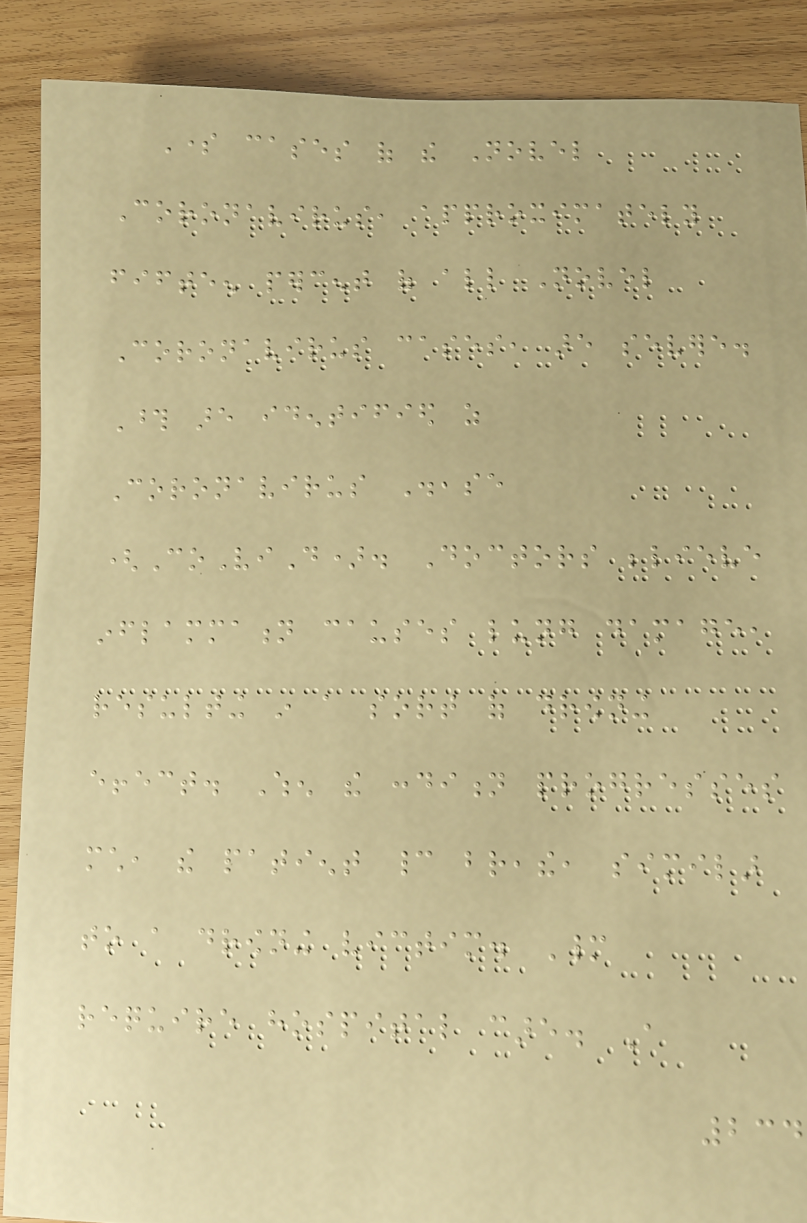Some cases of the Novel
Coronavirus, approximately
fifteen percent of all Novel
Coronavirus cases, are severe.
Those are identified as
Coronavirus Disease
(CoViD). Doctors believe
inflammation causes lung damage,
resulting in a sort of drowning
effect. When the condition progresses
much, the patient cannot breathe, similar
to a drowning victim. Many
require hospital care. A
234
